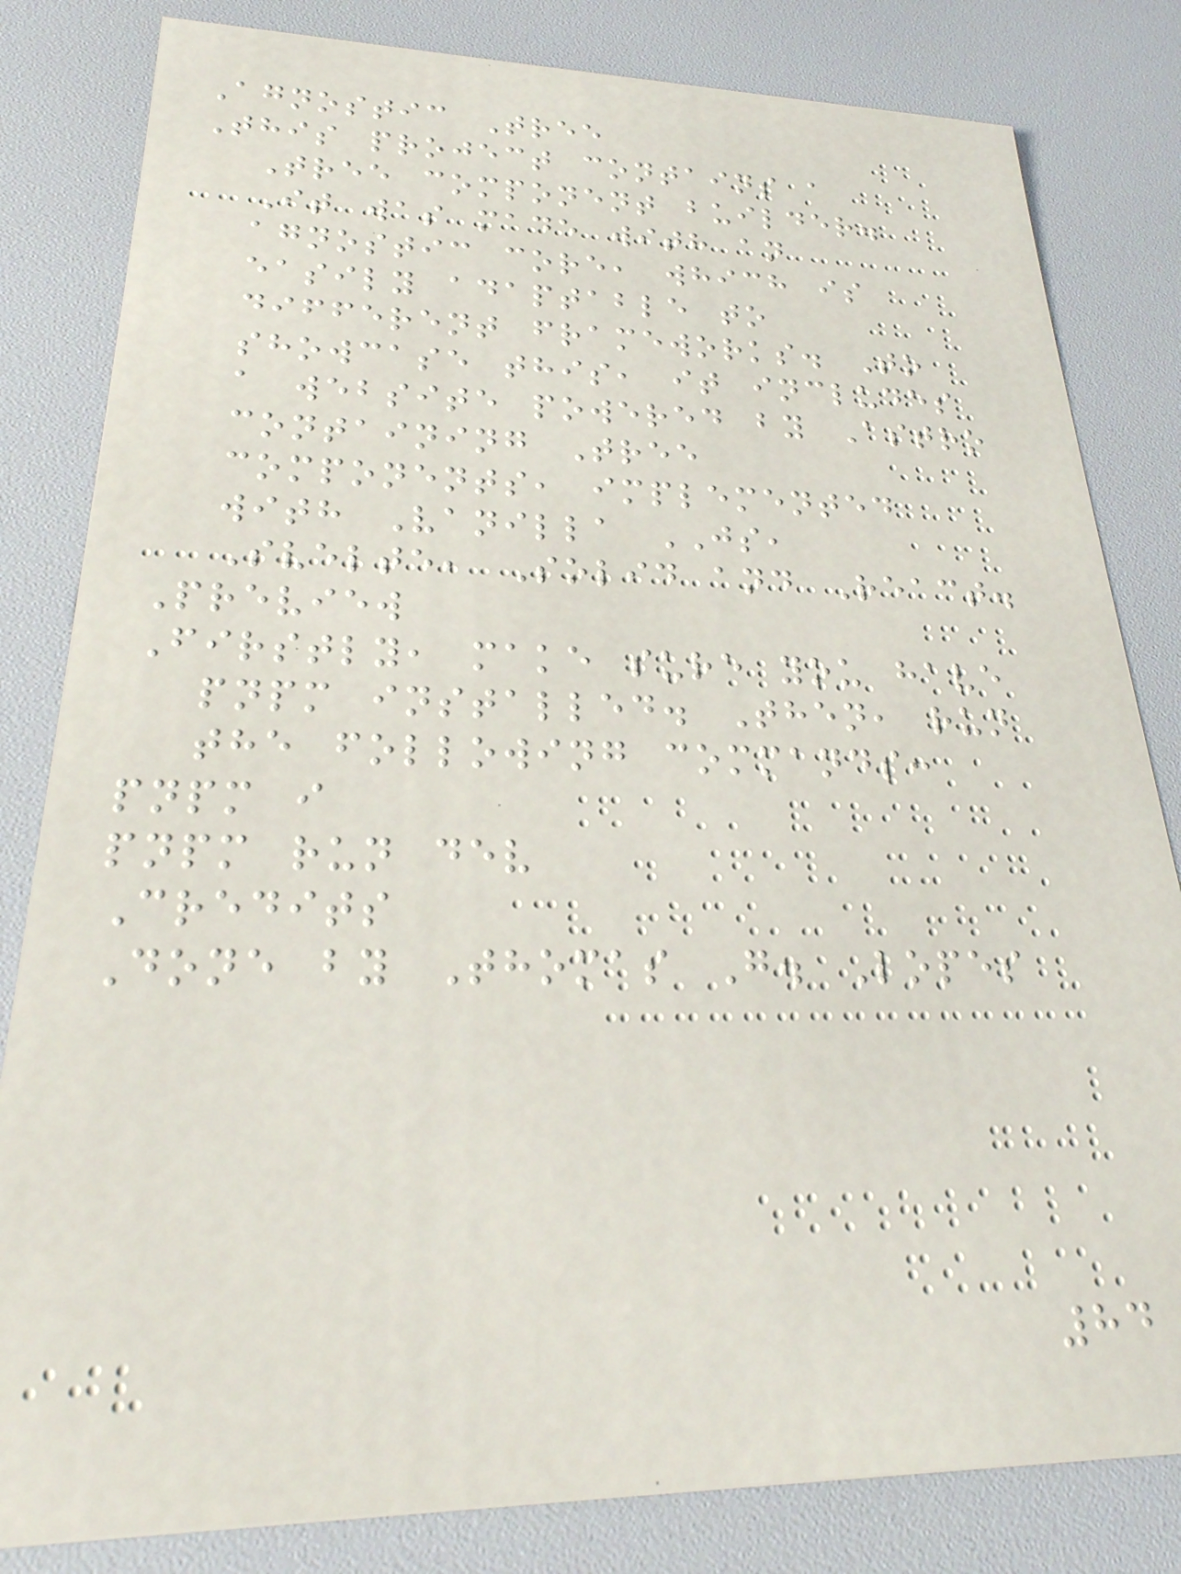Agnostic Tree
This project contains a
Tree component builder.
It was made with an
agnostic core, which is
easily adaptable to
different frameworks. To
showcase this, it includes
a website powered by Astro
containing Tree
components, implemented
with Vanilla JS,
Svelte, Solid and React.
Preview
Firstly, make sure you have
pnpm installed. Then, run
the following commands:
pnpm i
pnpm run dev
Credits
Done by Thomas G. Lopes
84
